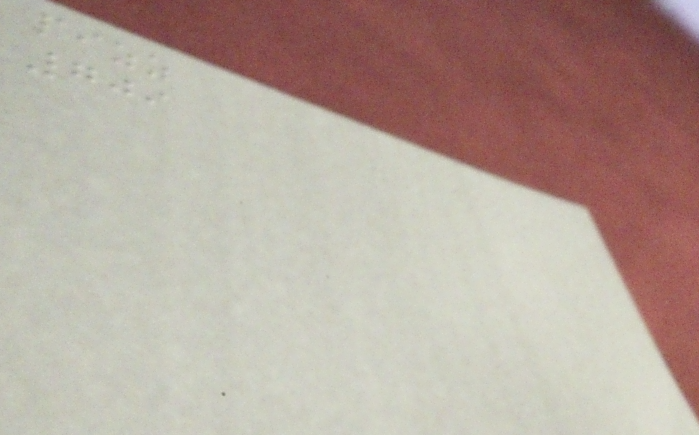pizz
709
